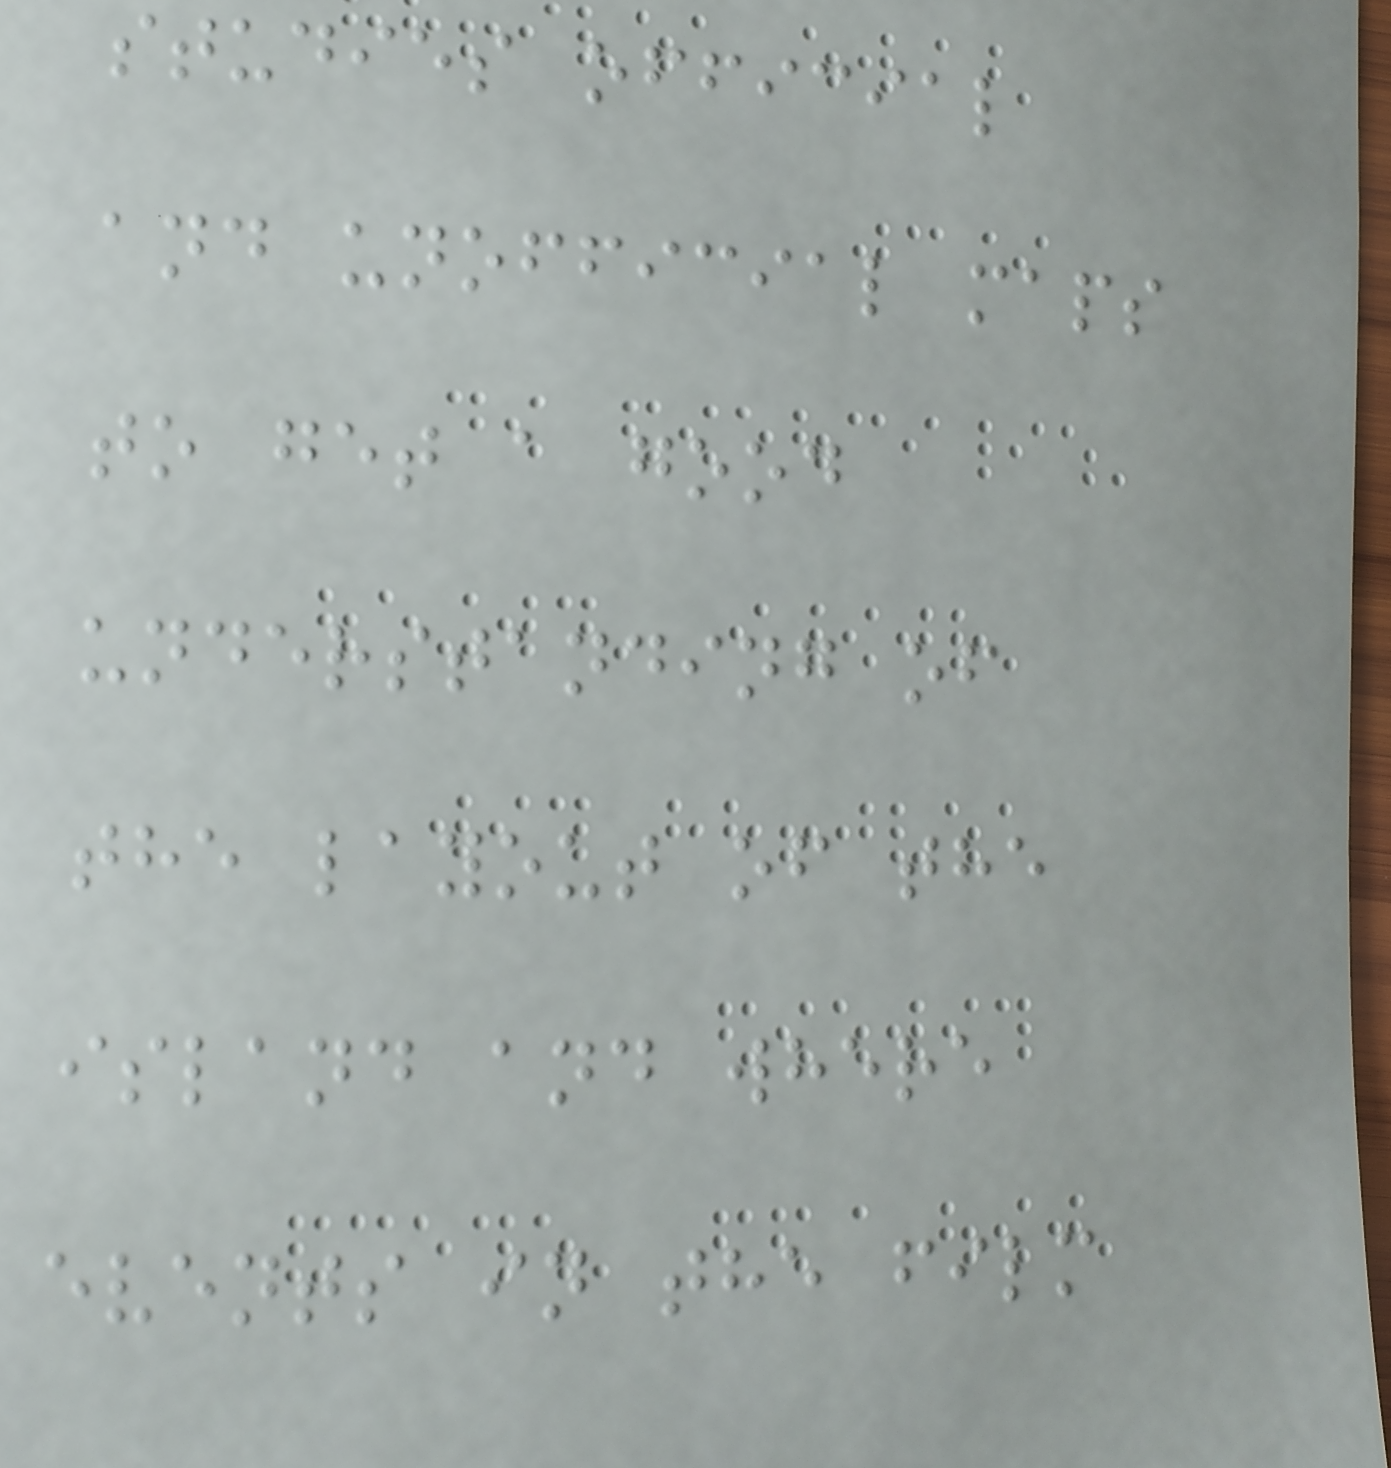studies official
and unofficial maps
to get a good
understanding of
the layout of the
island and where
events in the film
